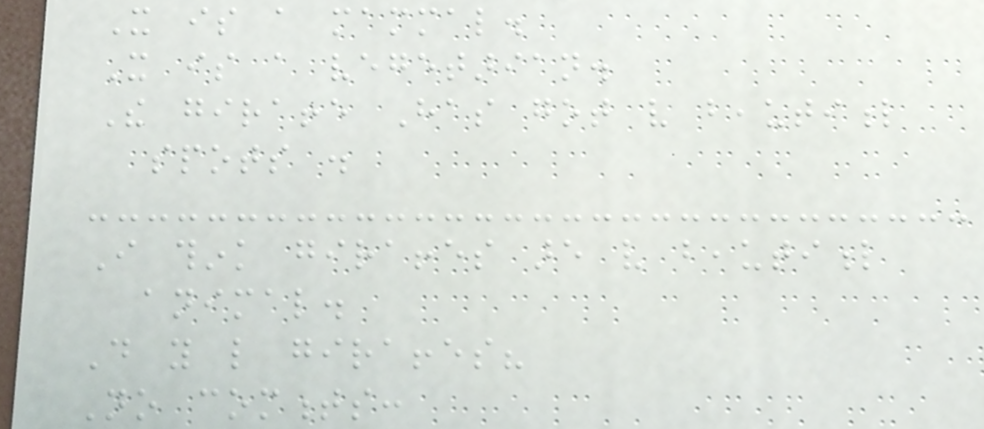It is a mammal.
It is a vegetarian.
The giraffe Has got very beautiful
spots .
I think giraffes are very beautiful
animal.
Do you like giraffes?
No comments:
